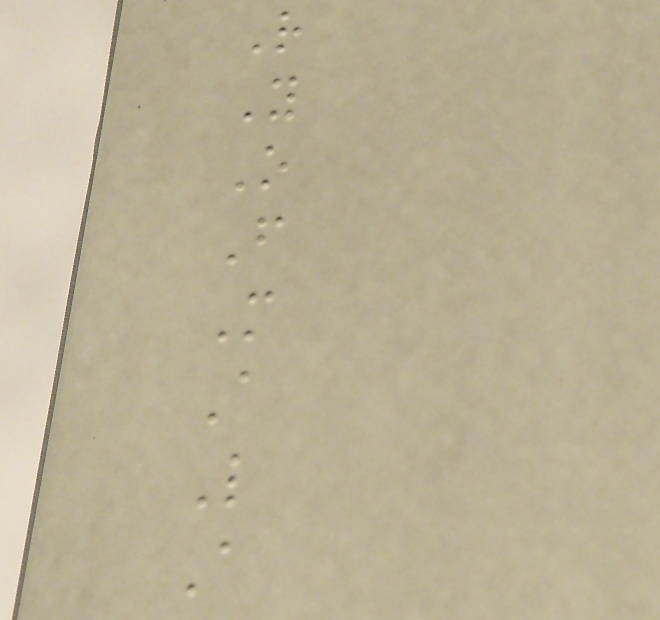R
Y
O
F
M
A
L
A
